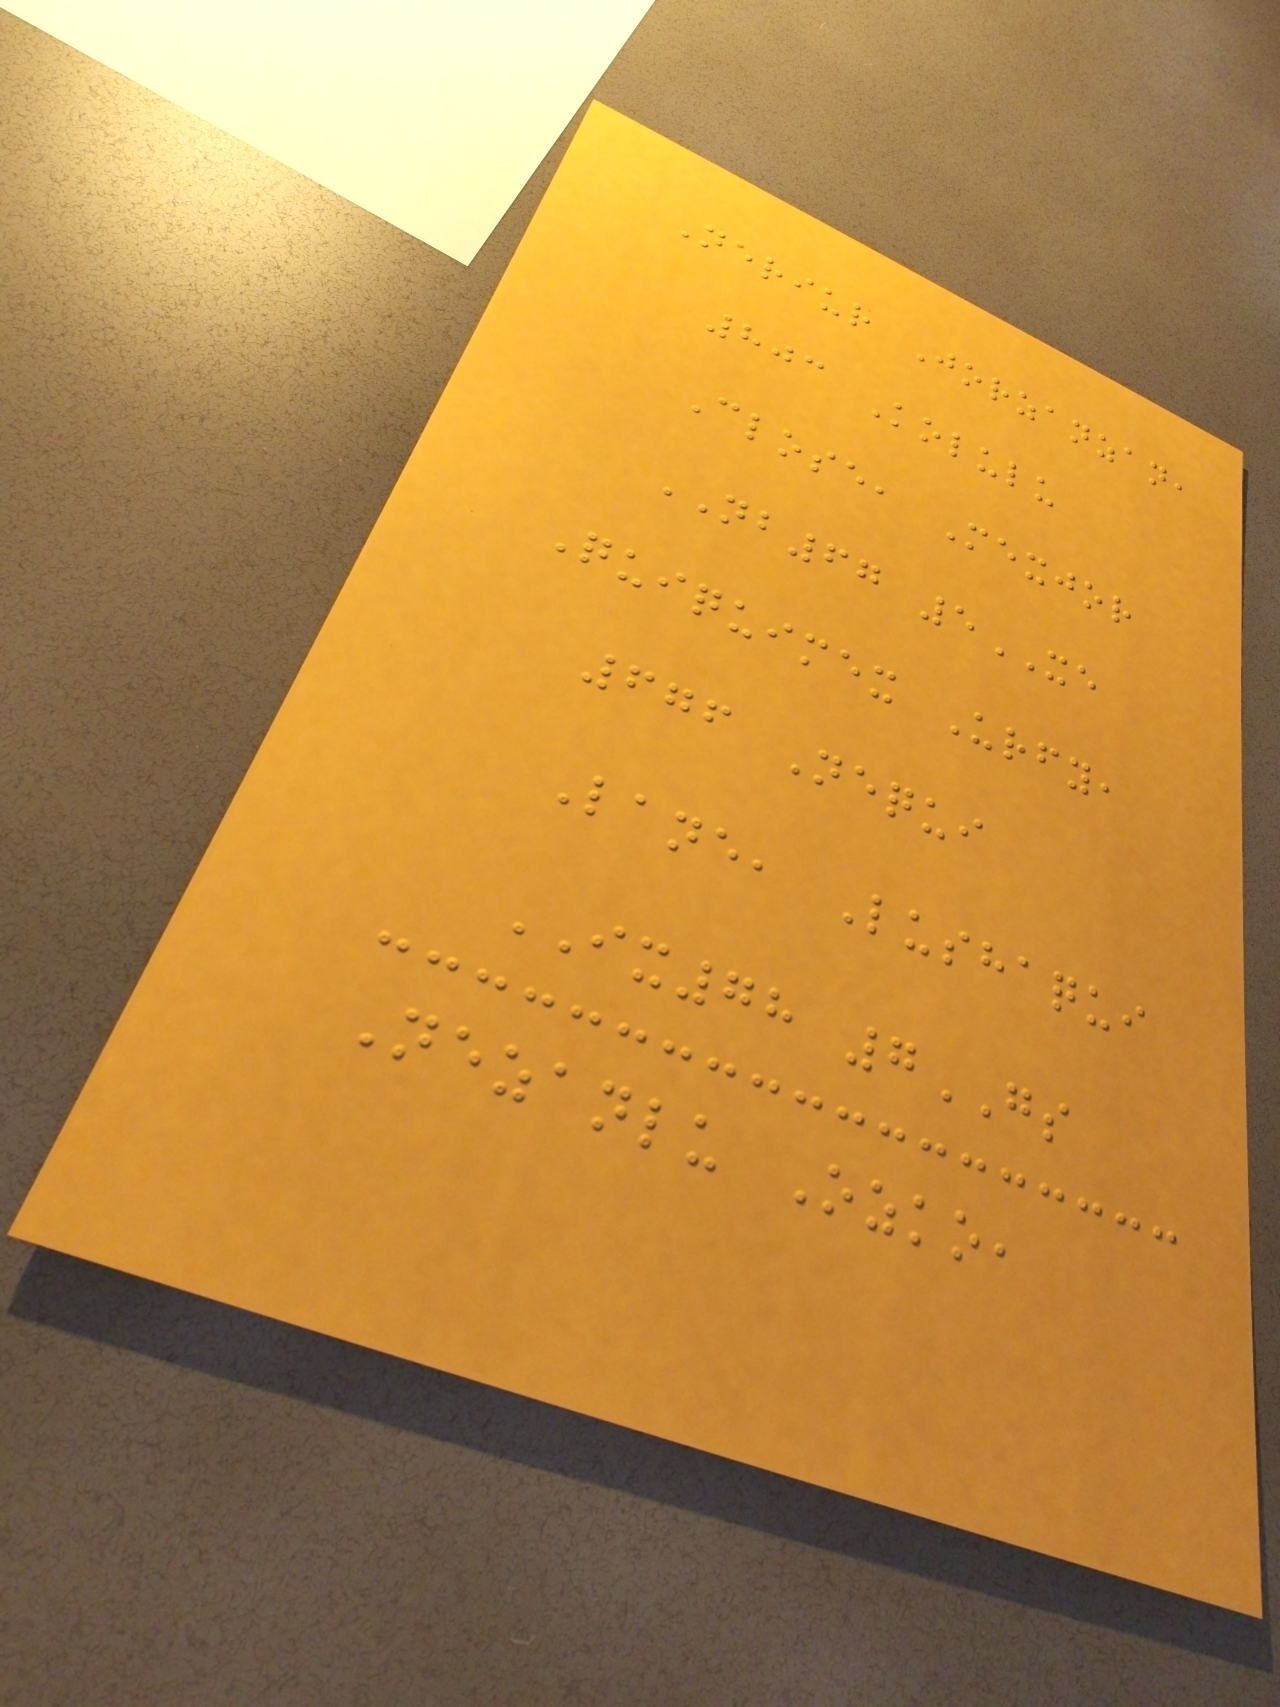Neriur Jorzanzan,
803 Kolulu
Close, Mexjor
NB67 5XE
Quiquimex Urfy,
676 Nequi
Lane, Lushaqui
IX78 7GS
Nezanlu Ozko,
